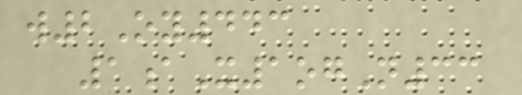w2Oy443
1aX1ogN33
